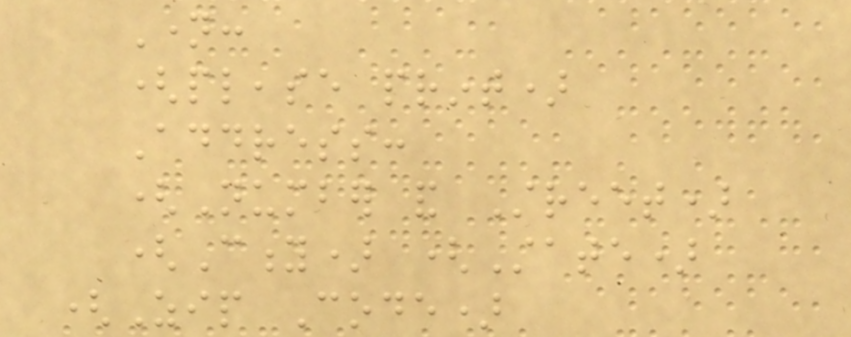Name:
(please print)
Address:
(Number and Street)
(City) (State)
(Zip Code)
